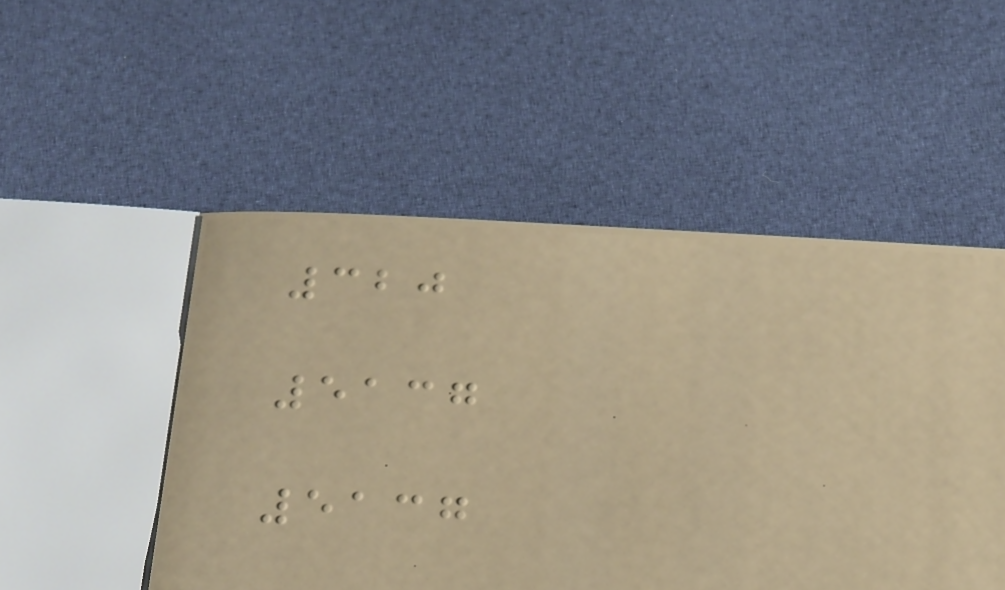320
5137
5137
